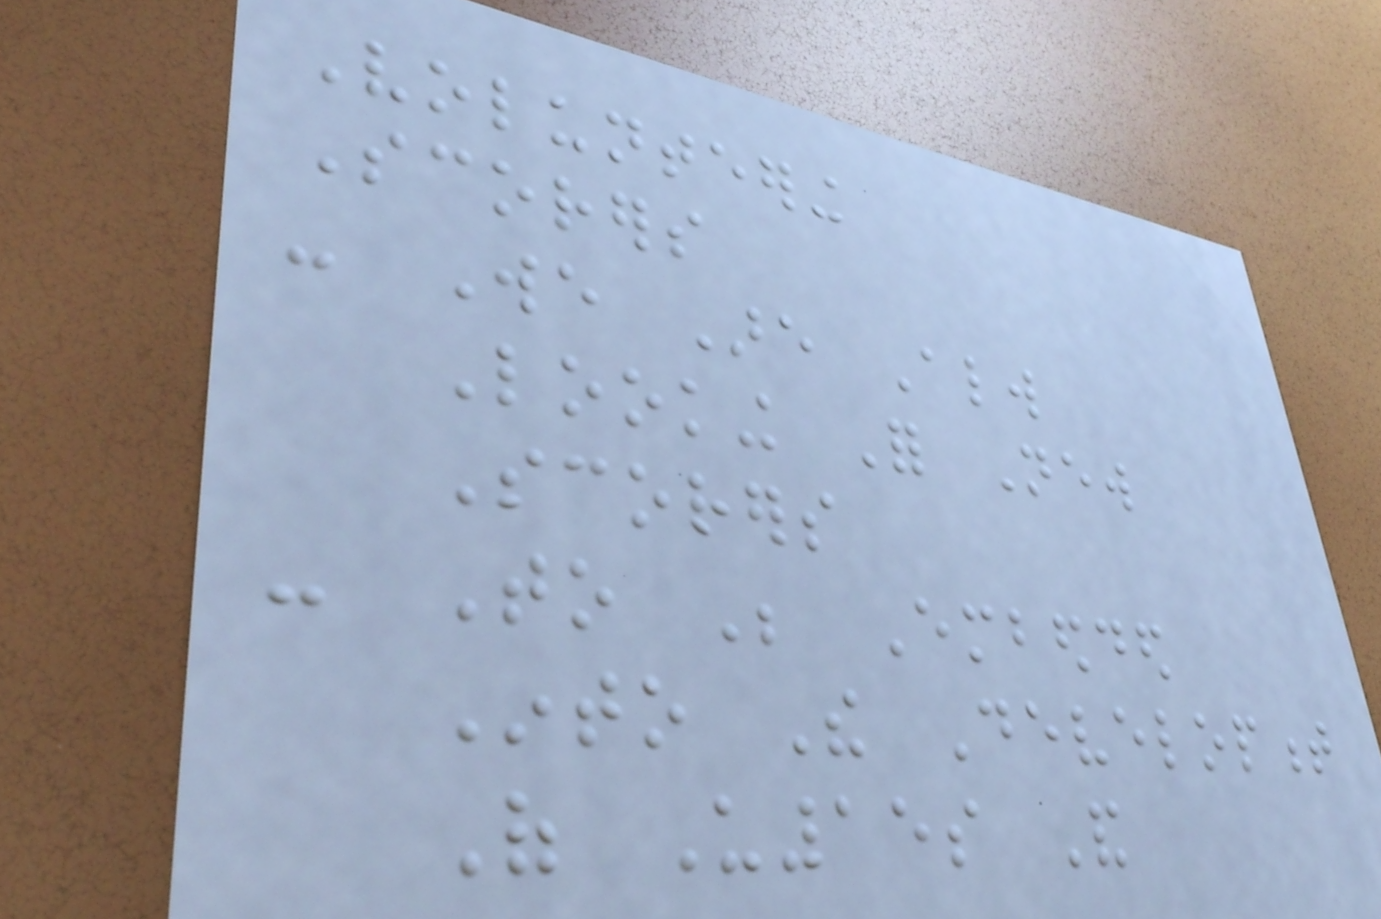Volunteering
Scorers
- We Are Always
Looking For New
Scorers
- To Be Embedded
Into The Development
Of U15s And
